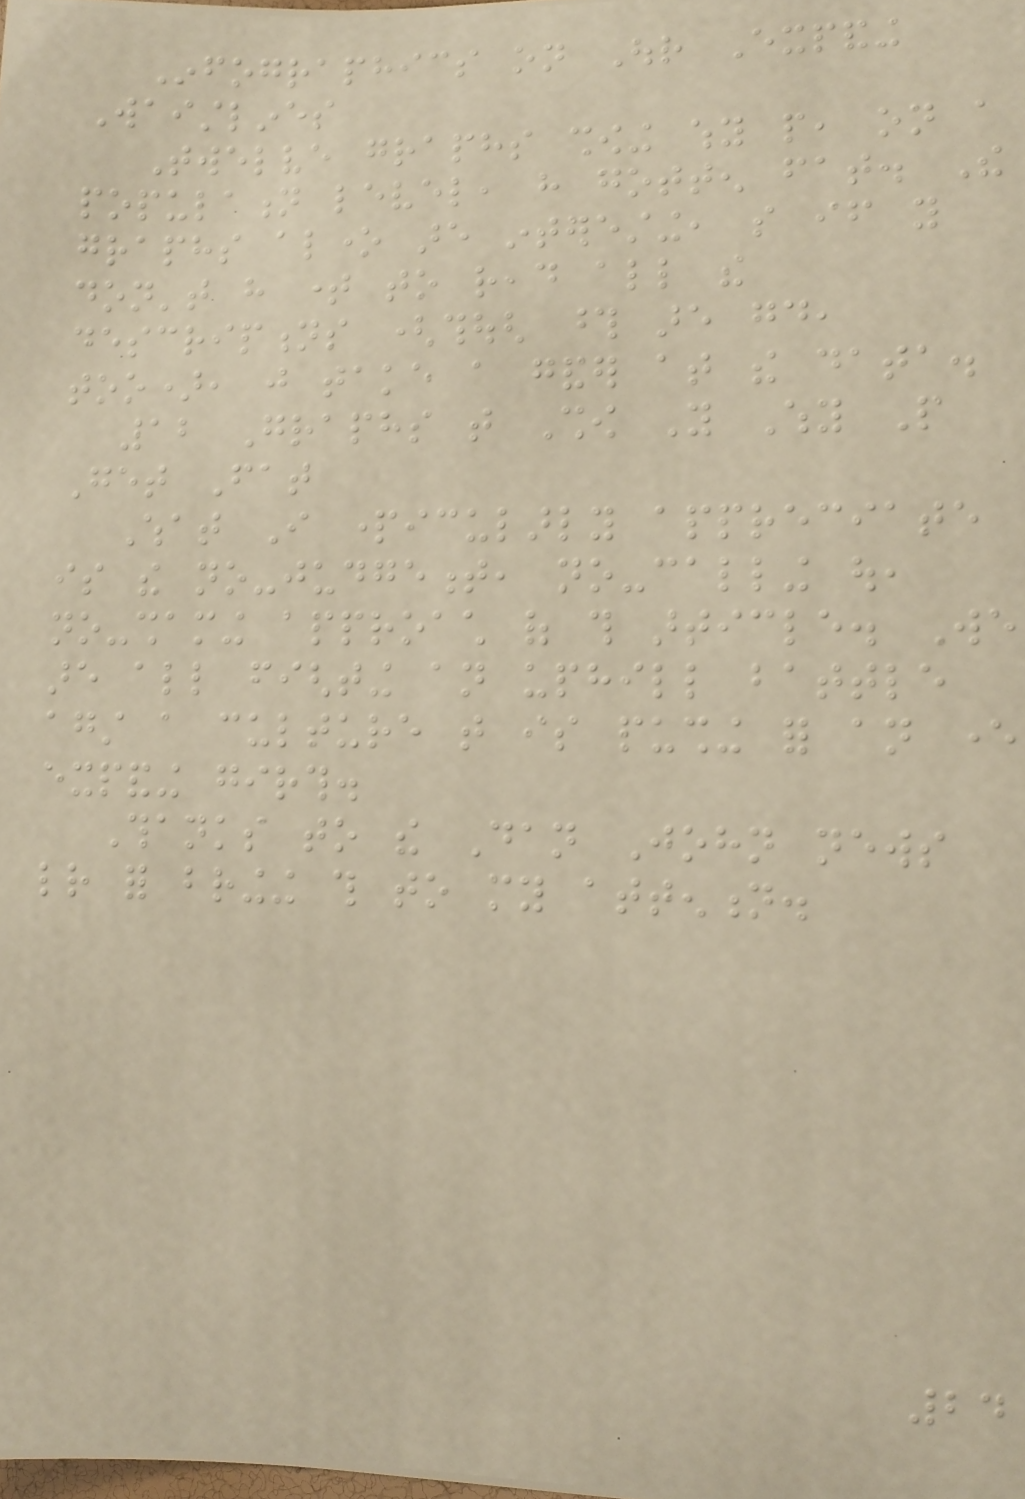Infographics on Our Expanding
Waistlines
Twelve graphs showing why people, on a
population level, have gotten fat. The
graphs alone are interesting, so if you
don't have time to read all the
descriptions (though those are good,
too), just take a gander at the data.
12 Graphs that Show You Why People
Get Fat
What I particularly appreciate
is the no-judgement, no-calling out,
no-shaming approach of this article. We
are all fighting an uphill battle
against a culture that is pushing for an ever
expanding girth.
Thanks to the Dan John news
letter for bringing this to my attention.
24
